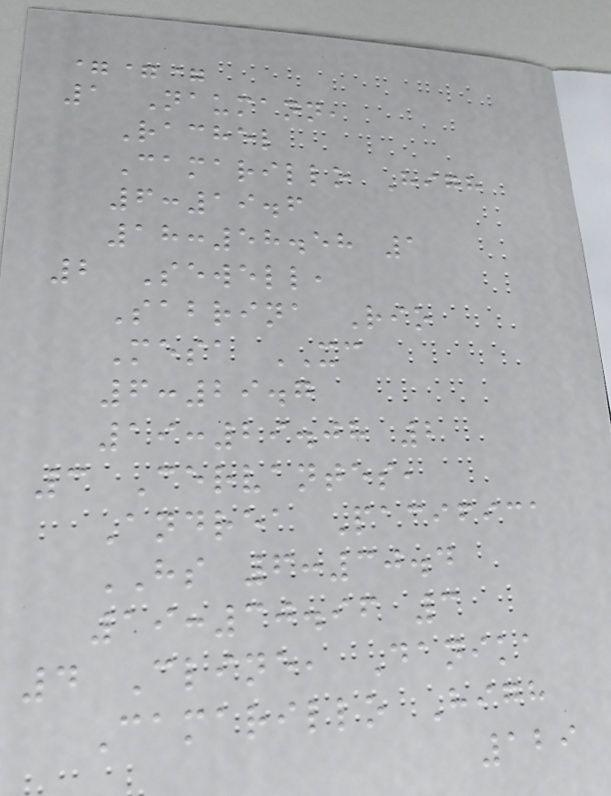===
1 Naumann,
Rachel
Camarillo High
6:19.6
18:58.58 1
2 Sewell,
Sabrina Rio
Mesa XC
6:29.7
19:29.08 2
3 Cervantes,
Andrea Pacifica
HS 6:30.4
19:30.96 3
4 Cline, Danika
Camarillo High
129
